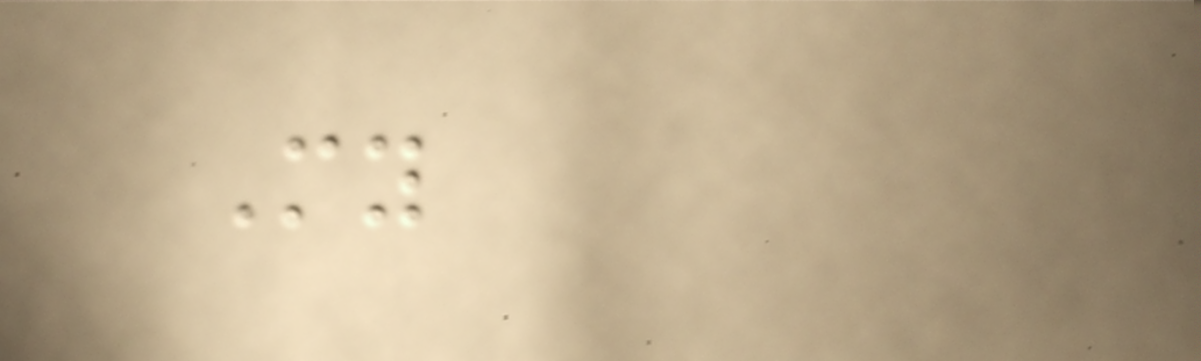My
